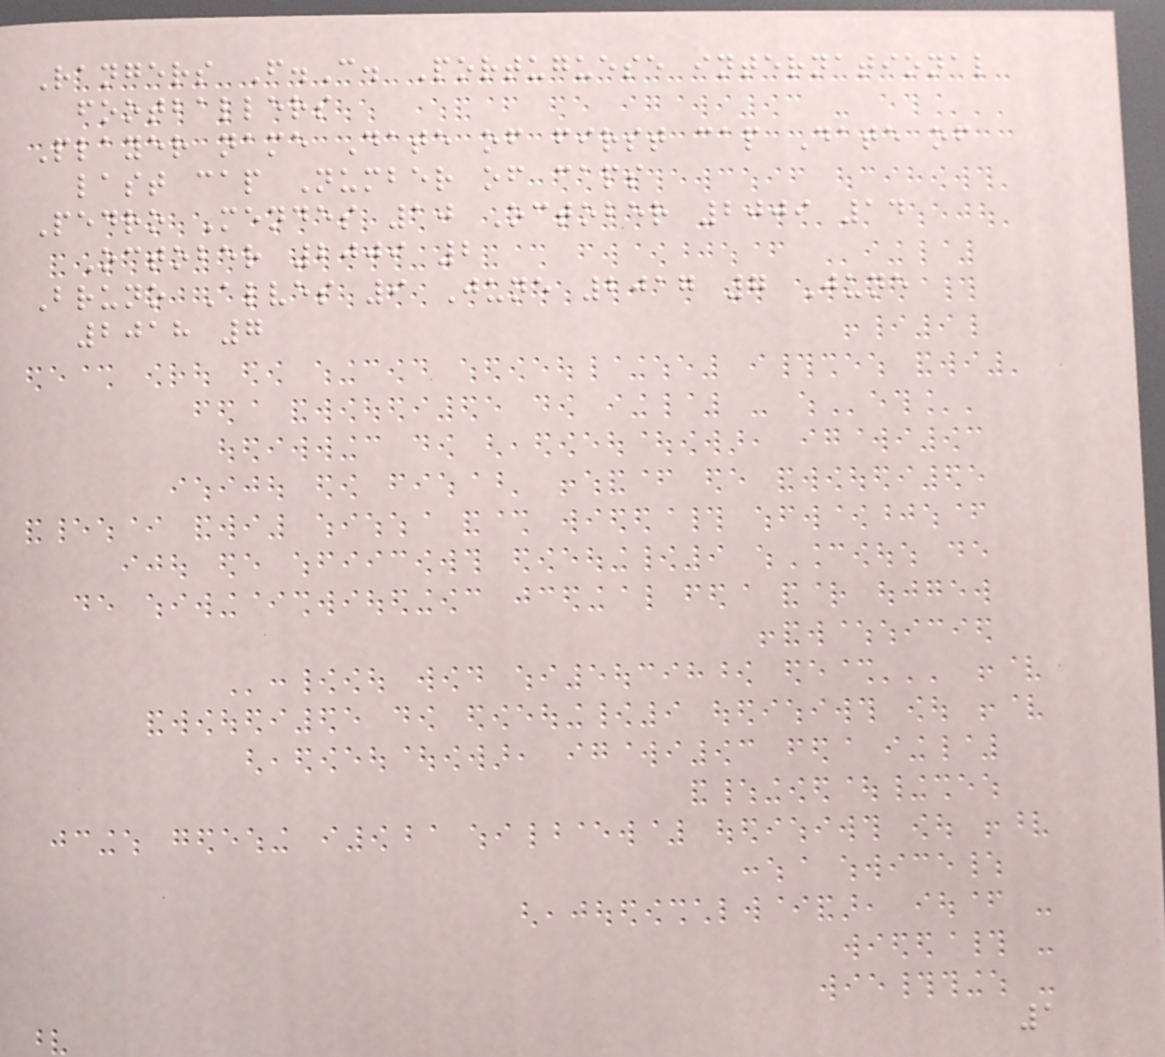Rangers F.C. Portuguese international
footballers
Player name Date of first cap Date of
last cap Number of caps
Pedro Mendes 10 October 2009 14
October 2009 2
Bruno Alves 9 June 2017 7 June
2018 7
1
